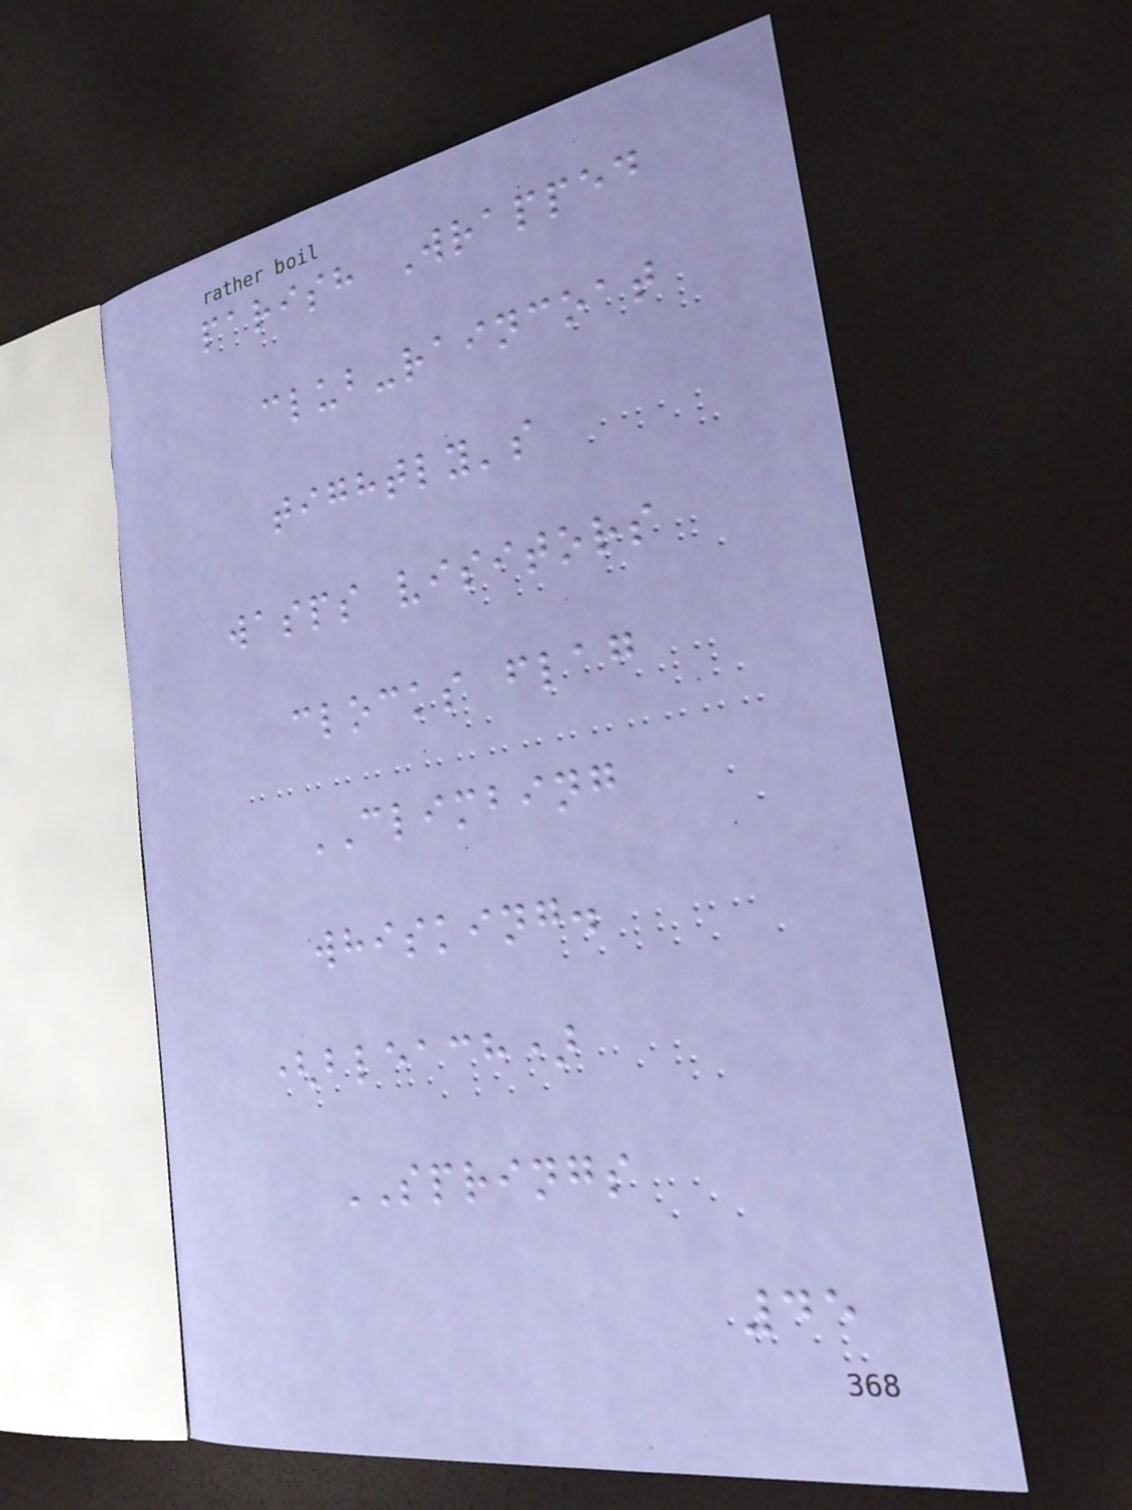parish Wrapped
club-raincoat
tightly's
wasps visitors
clocks flag
CLIMBING
whisking.
(bleach)
SPRINGS
45
